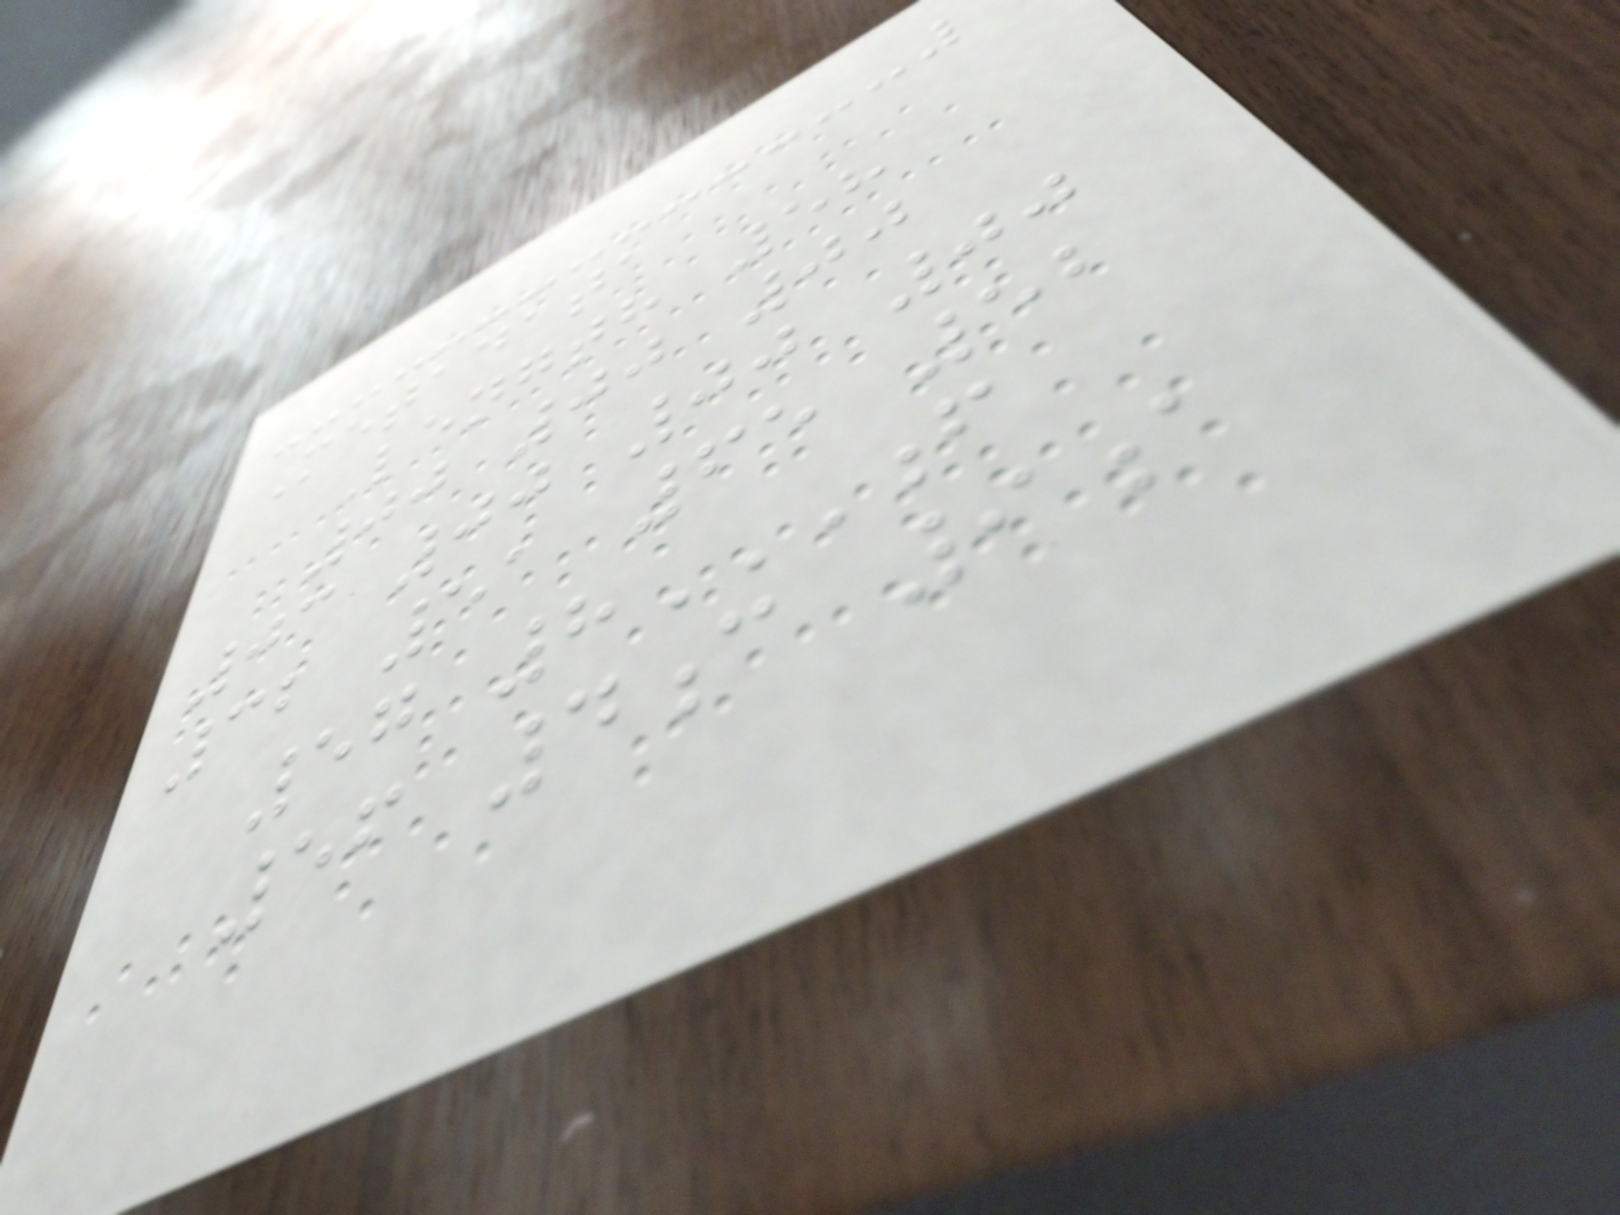Metadata
Length 58
00 00 00
03 00 00 00
32 51 65 52
57 8F
56 4C 9A
